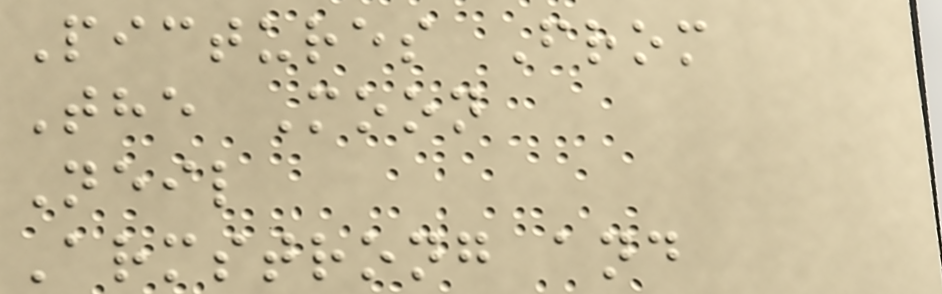Pictures From
The Moon
Neil
Armstrong and
